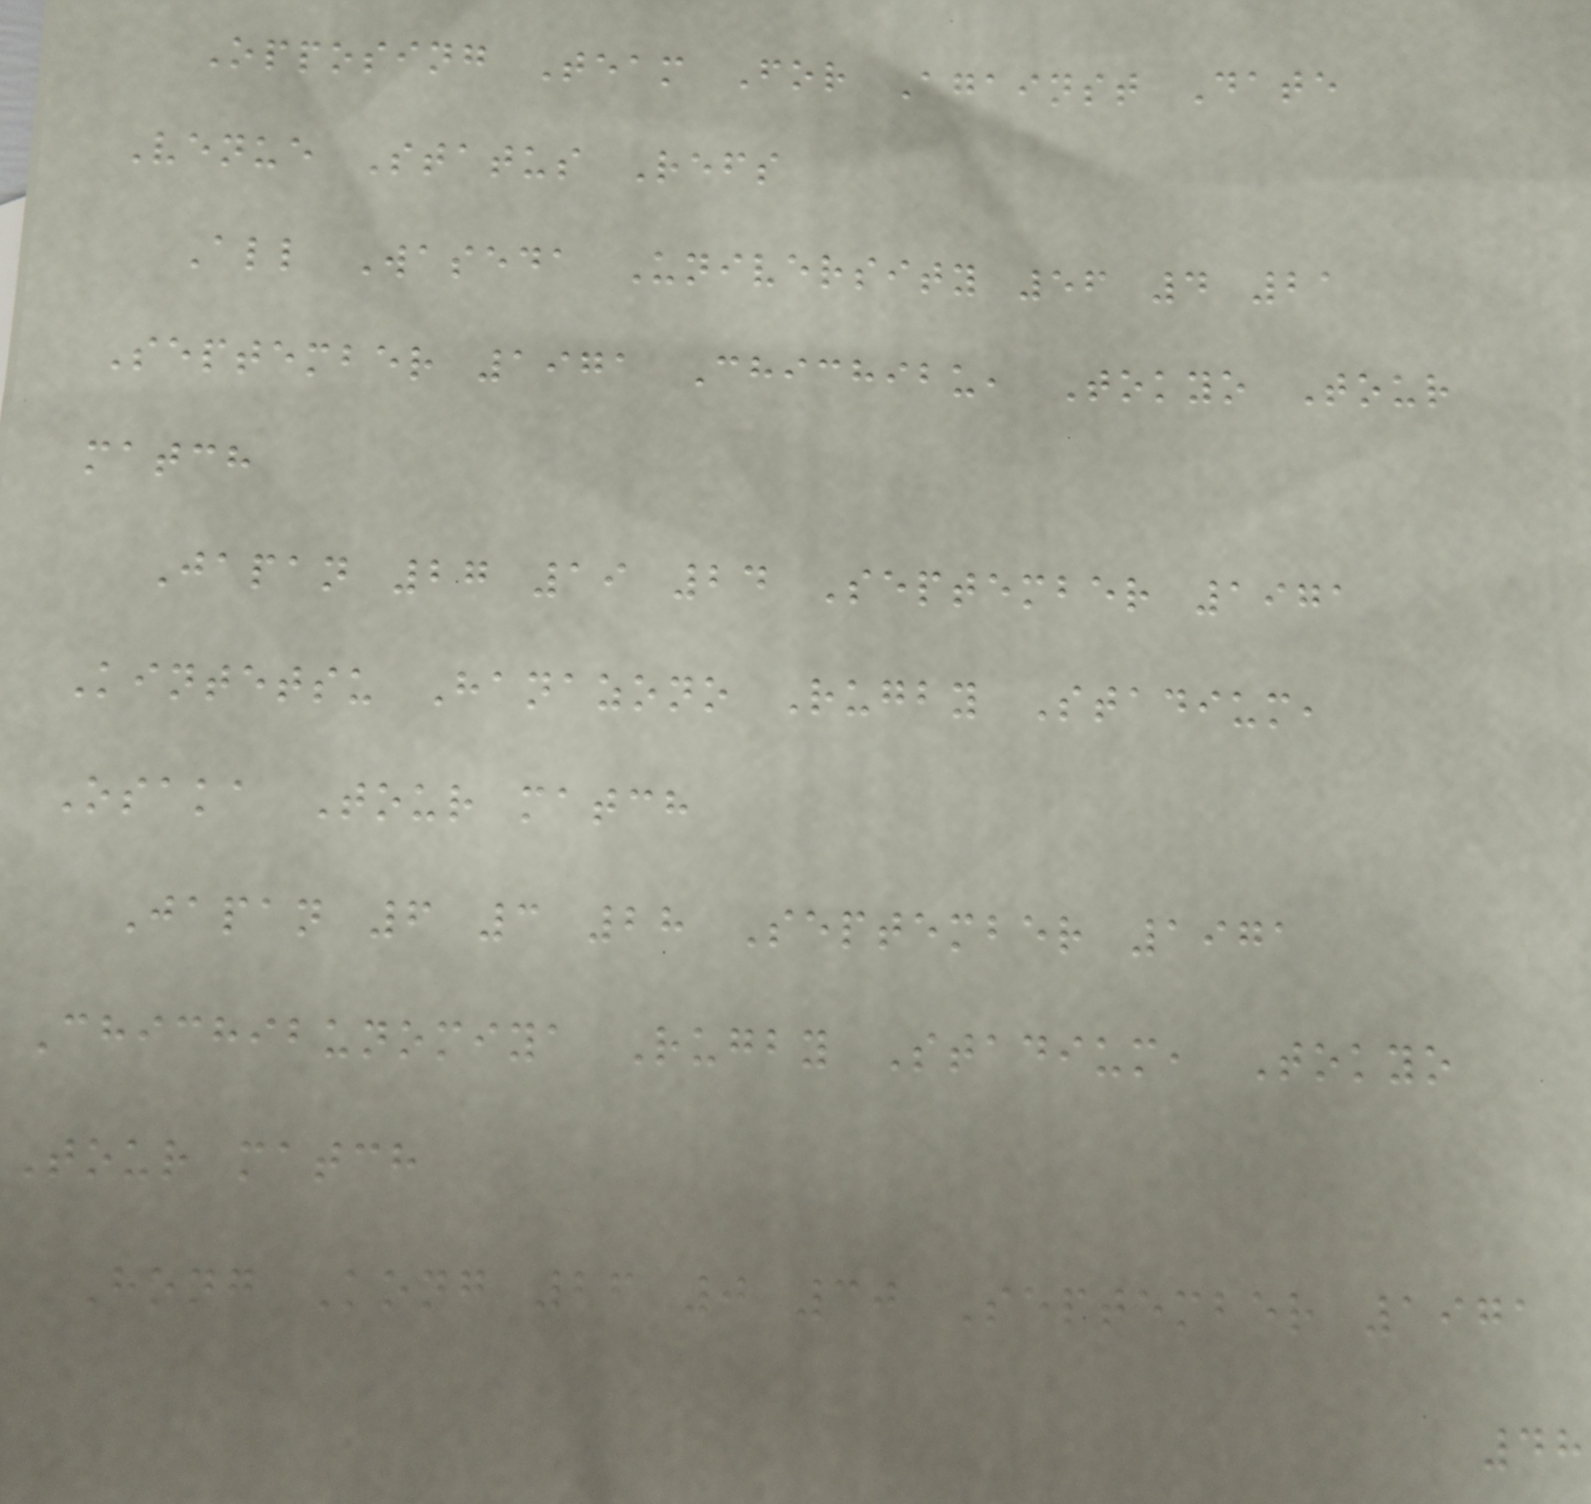Opposing Team For Against Date
Venue Status Refs
All Waseda University 56 4 21
September 1971 Chichibu, Tokyo Tour
match
Japan 27 19 24 September 1971
Kintetsu Hanazono Rugby Stadium,
Osaka Tour match
Japan 6 3 28 September 1971
Chichibunomiya Rugby Stadium, Tokyo
Tour match
Hong Kong 26 0 30 September 1971
48
